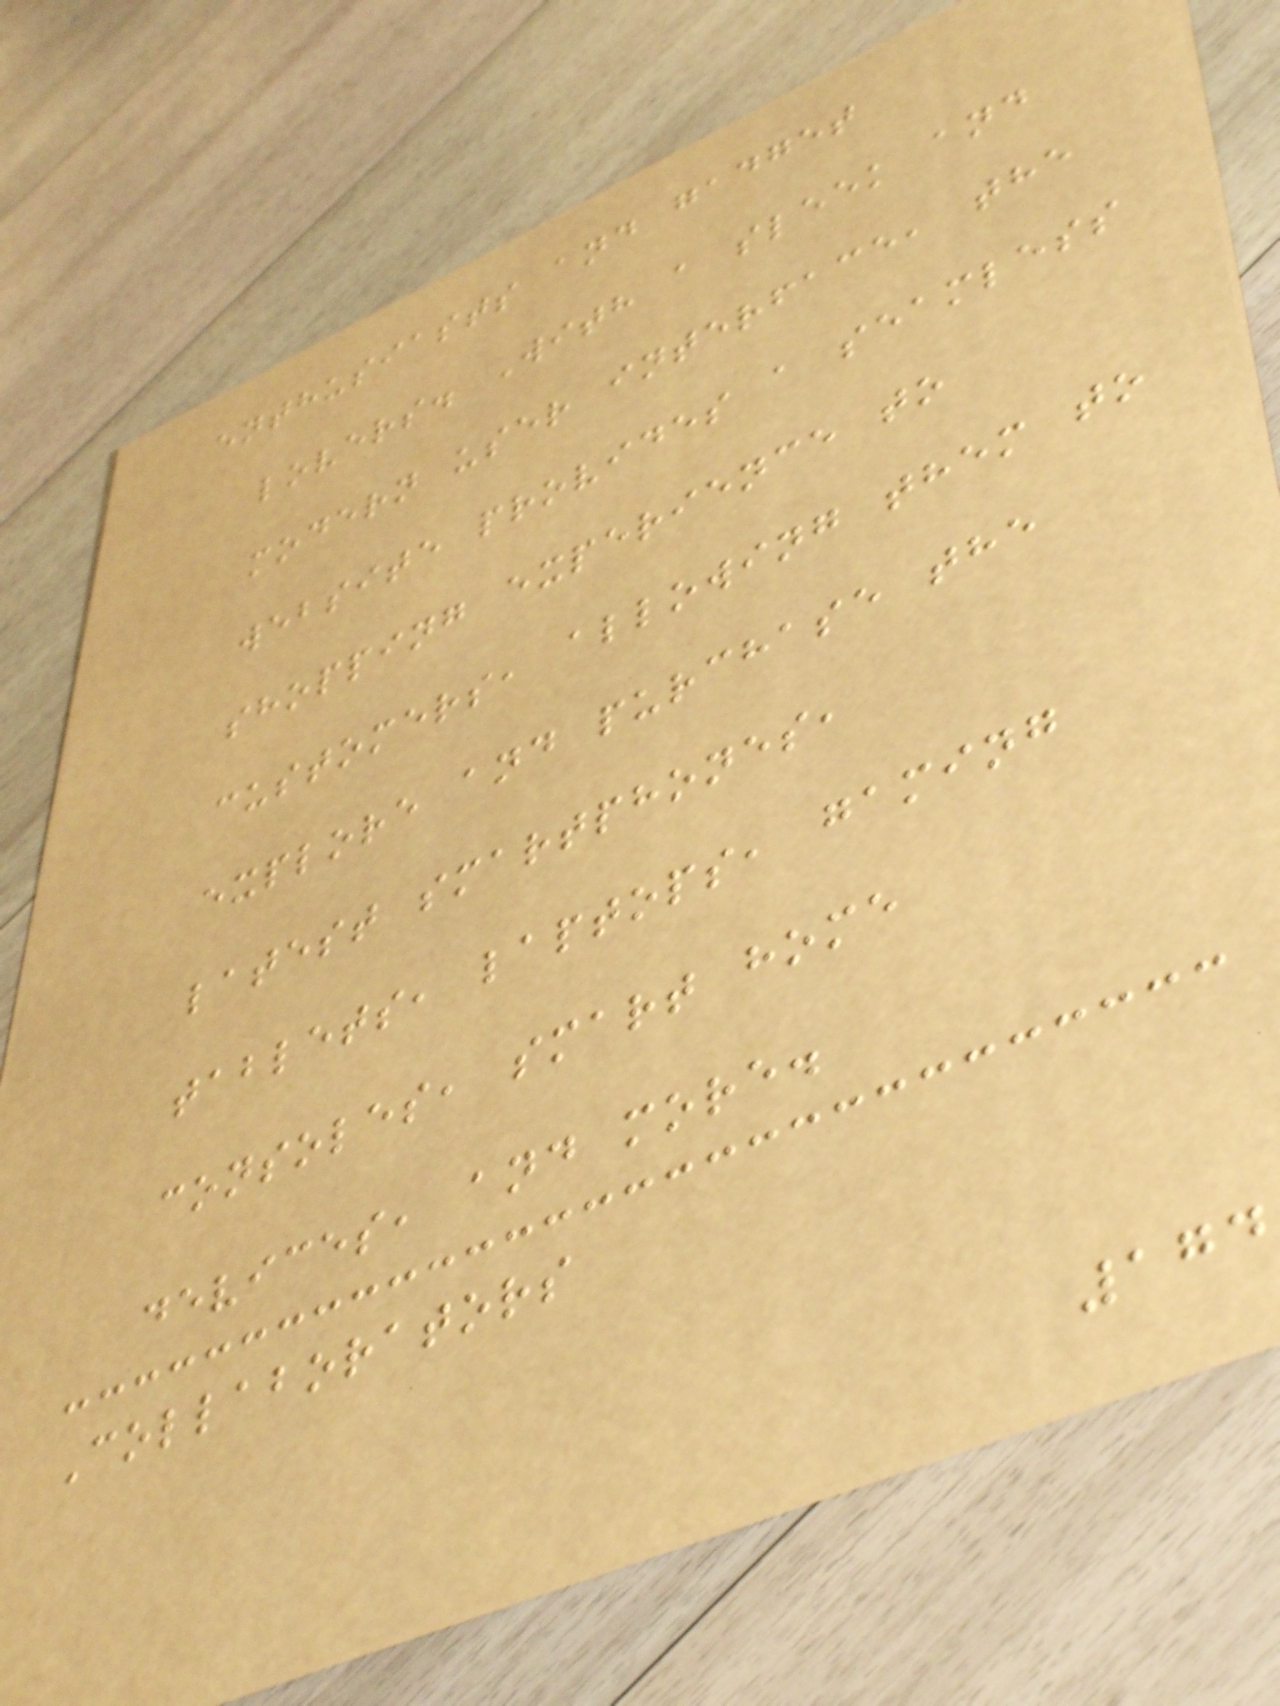enthusiasts and gadget
lovers. With a sleek and
modern user interface, the
website provides a seamless
shopping experience to
customers, allowing them to
explore and purchase the
latest smartphones,
tablets, laptops, gaming
consoles, smart home
devices, and more.
Collaborators
174
